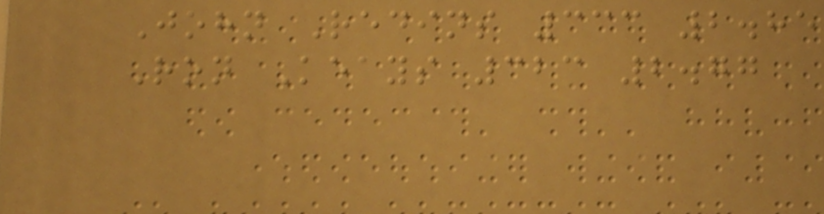John Redins 333 2.85
Ron Keays 323 2.77
